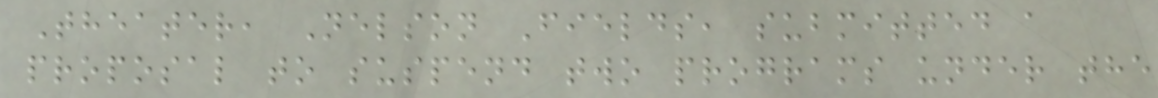Theater, Nelson Fields, submitted a
proposal to suspend two programs under the
